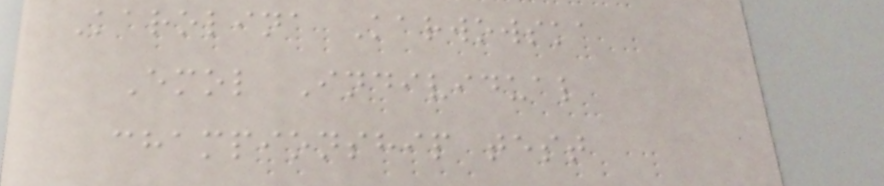Karolina Karwowska
Emol Individual
championship test
